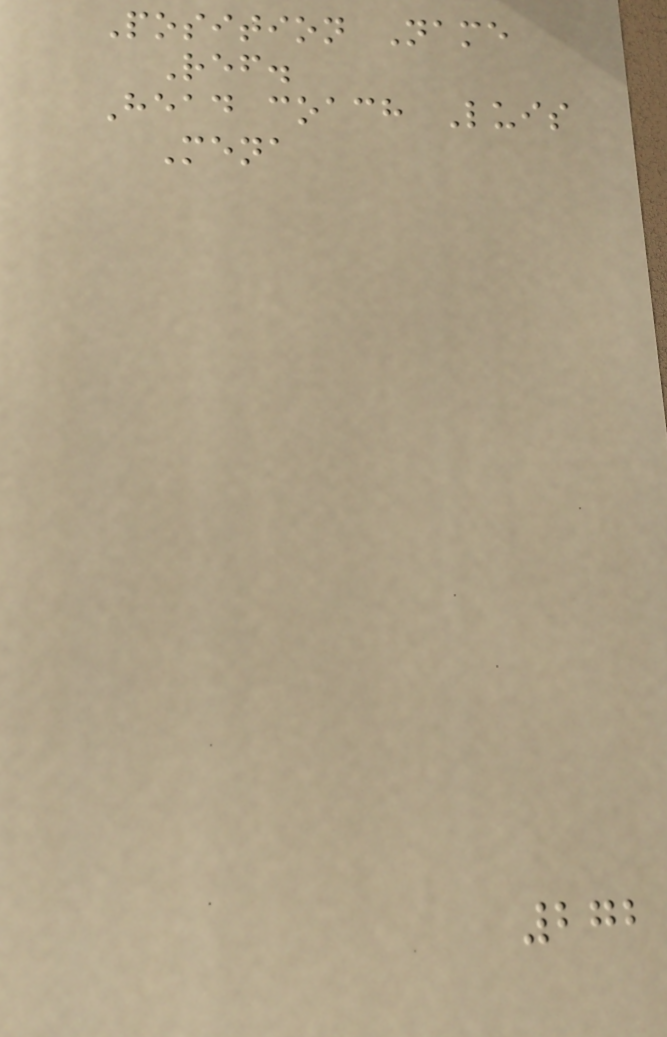Position Name
Ref.
Head coach Luis
Mena
272
